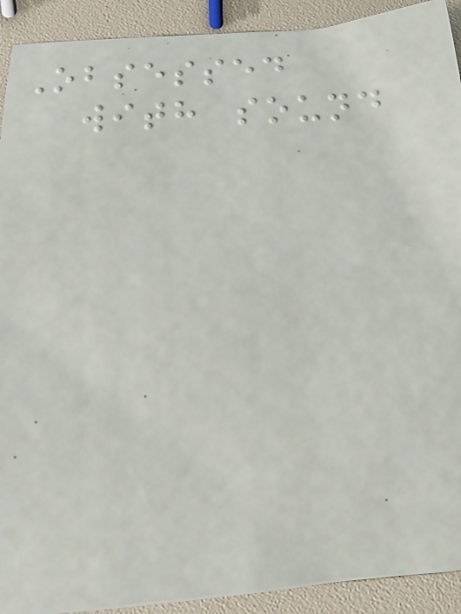Obsessed
with sound
